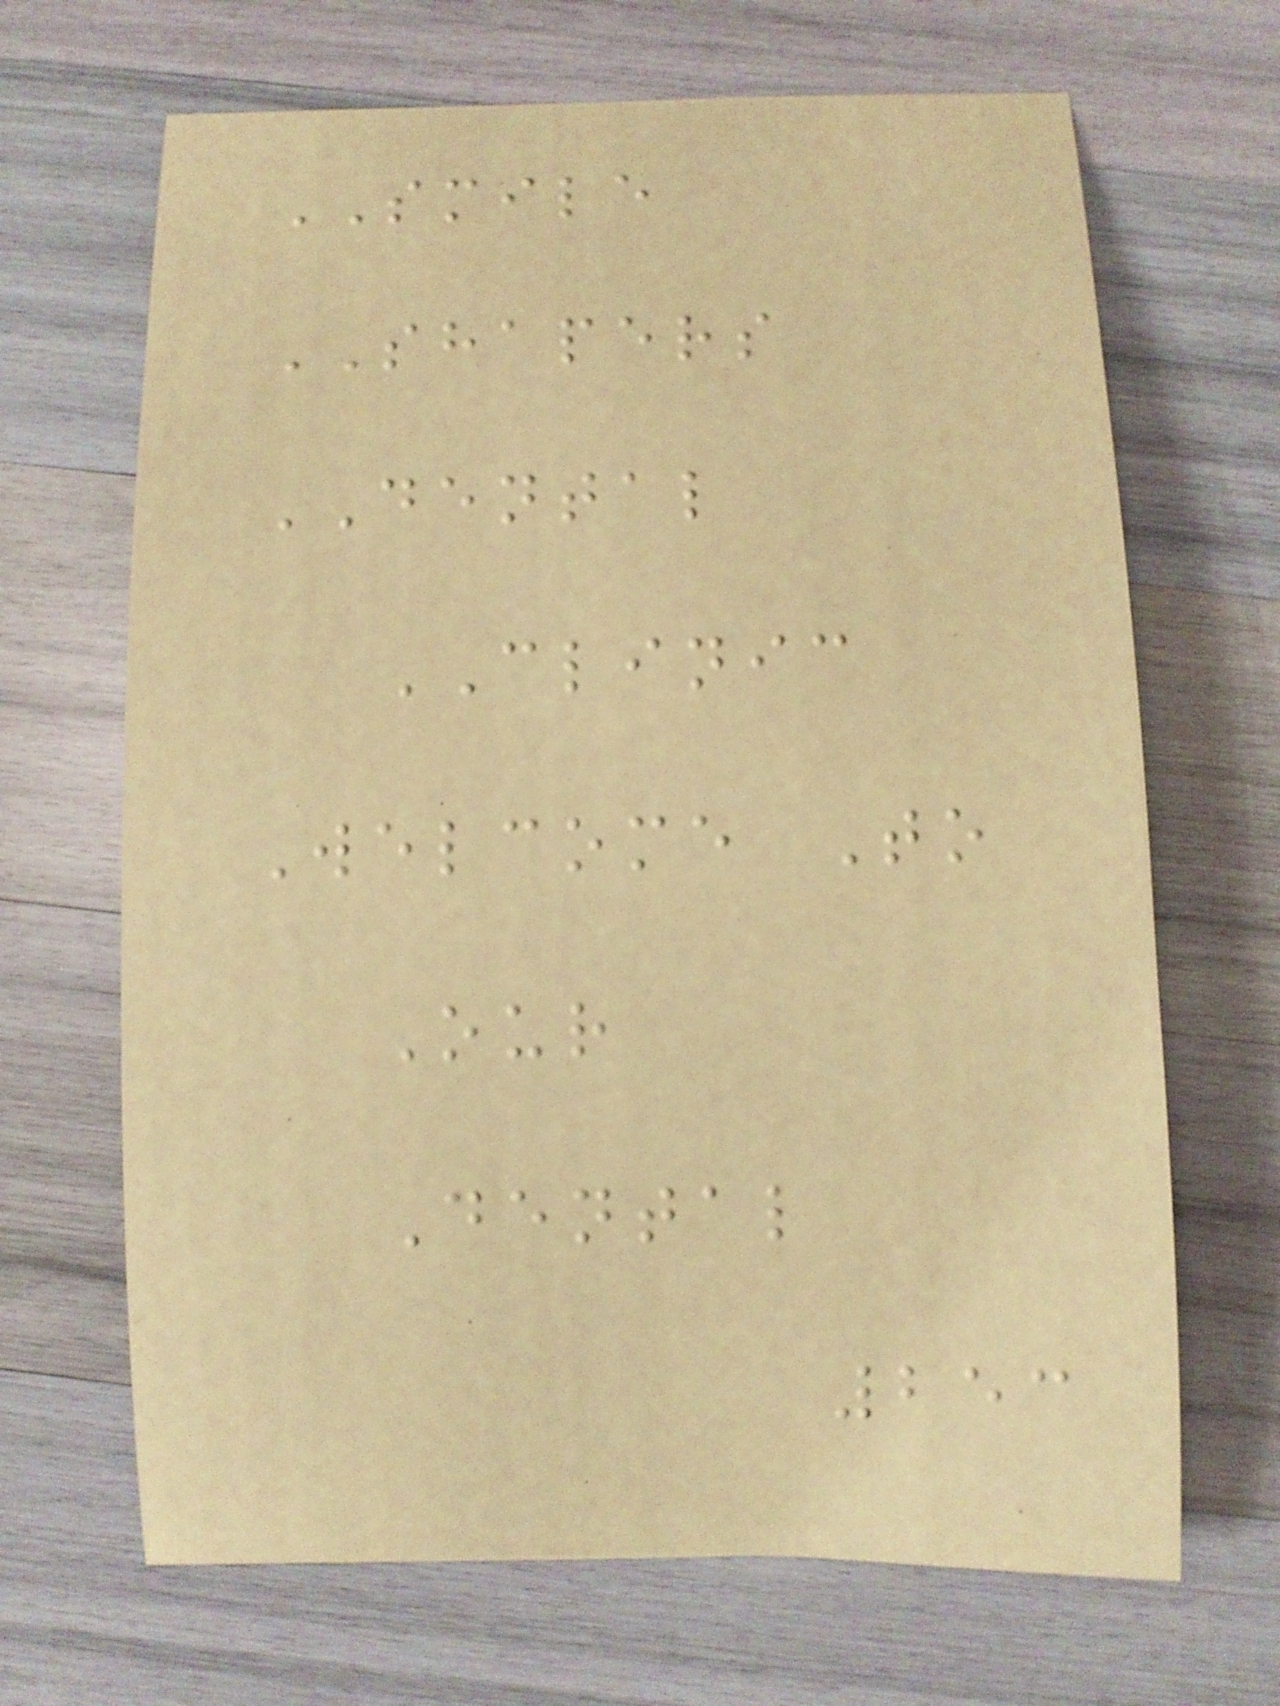SMILE
SHAPERS
DENTAL
CLINIC
Welcome To
Our
Dental
253
